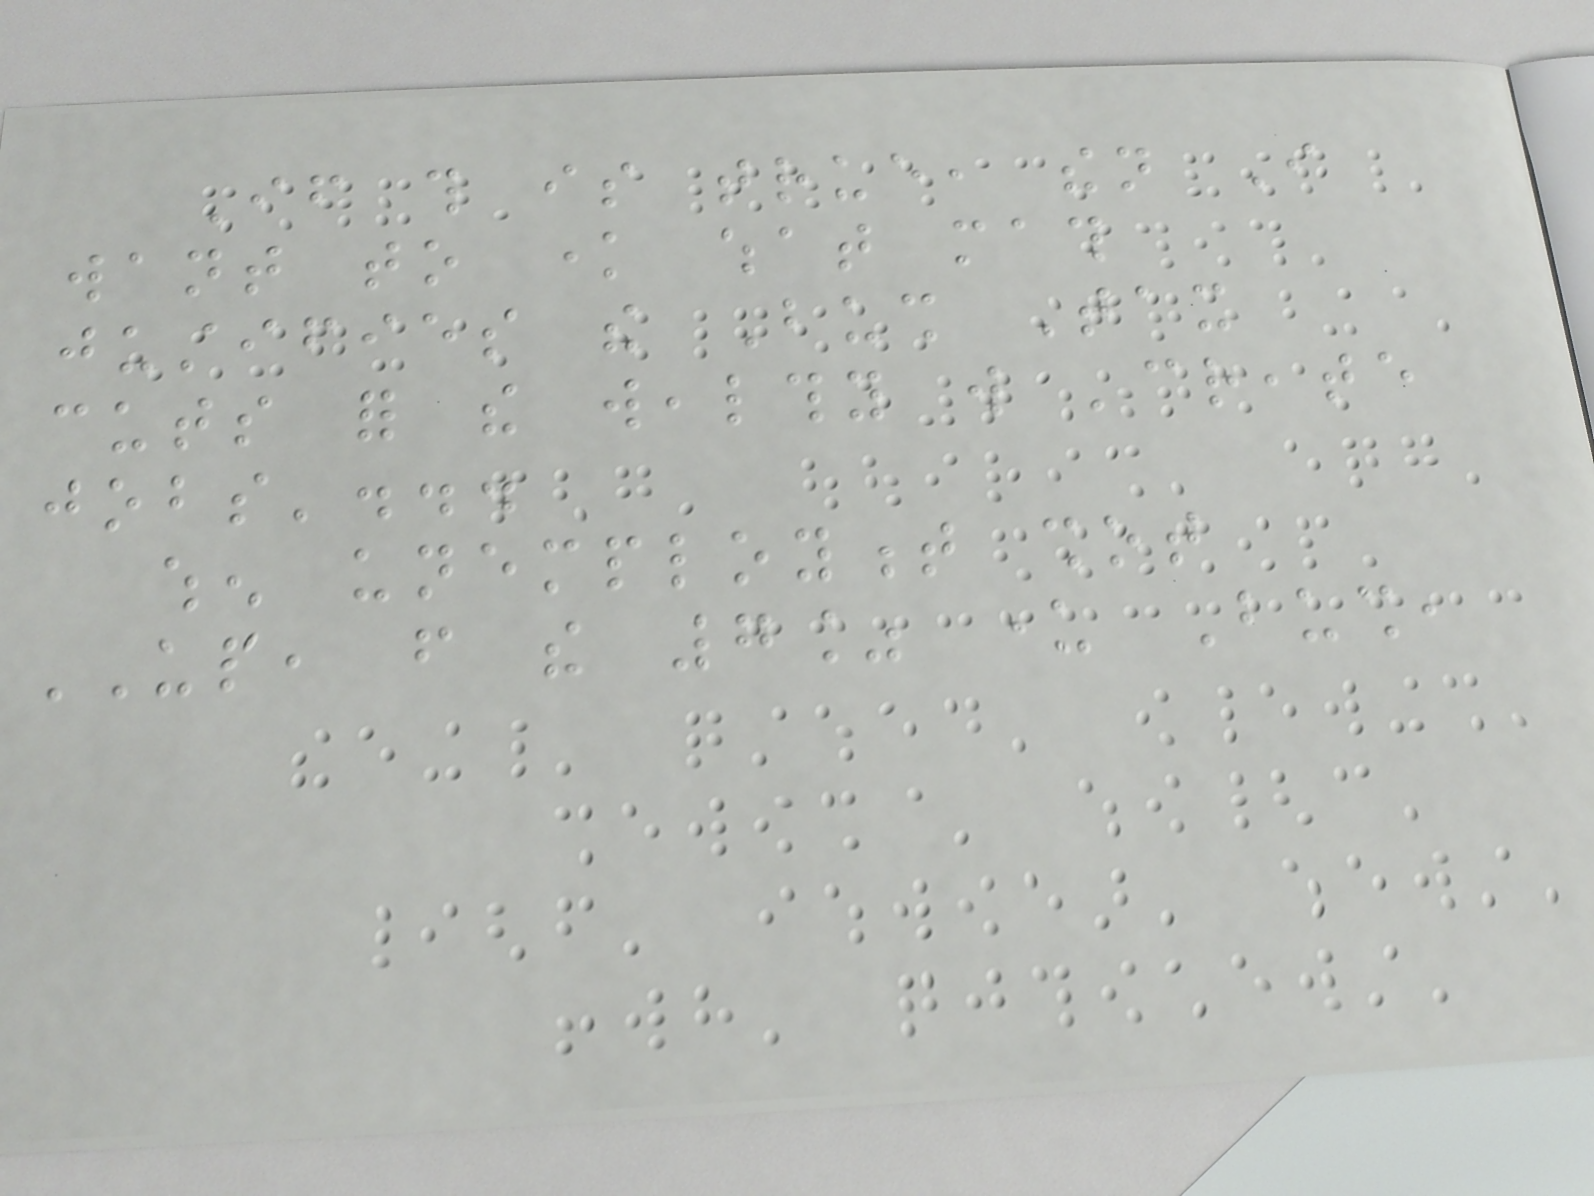If this is true, then I
want to know what math
justifies the Bush Tax
cuts for the wealthy will 'create
jobs'...
when unemployment shot
UP, from the 7% under Bush,
